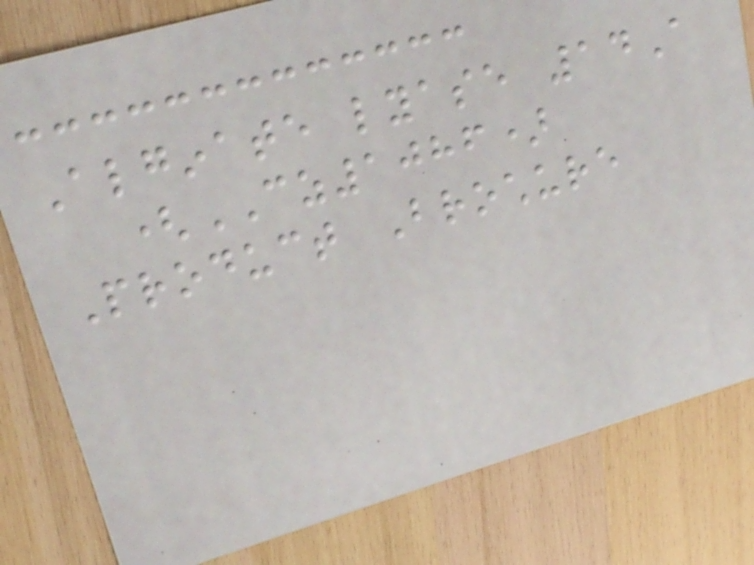Alginate lyase 14A
(CZ1086)
Product Brochure
